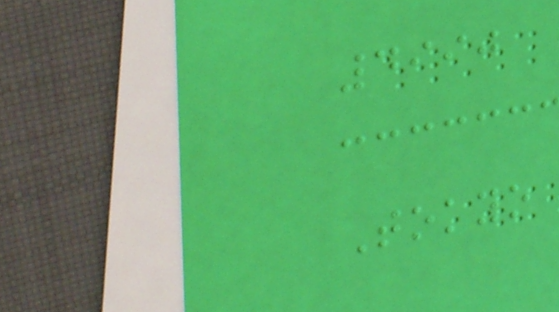4990
Tokyo
